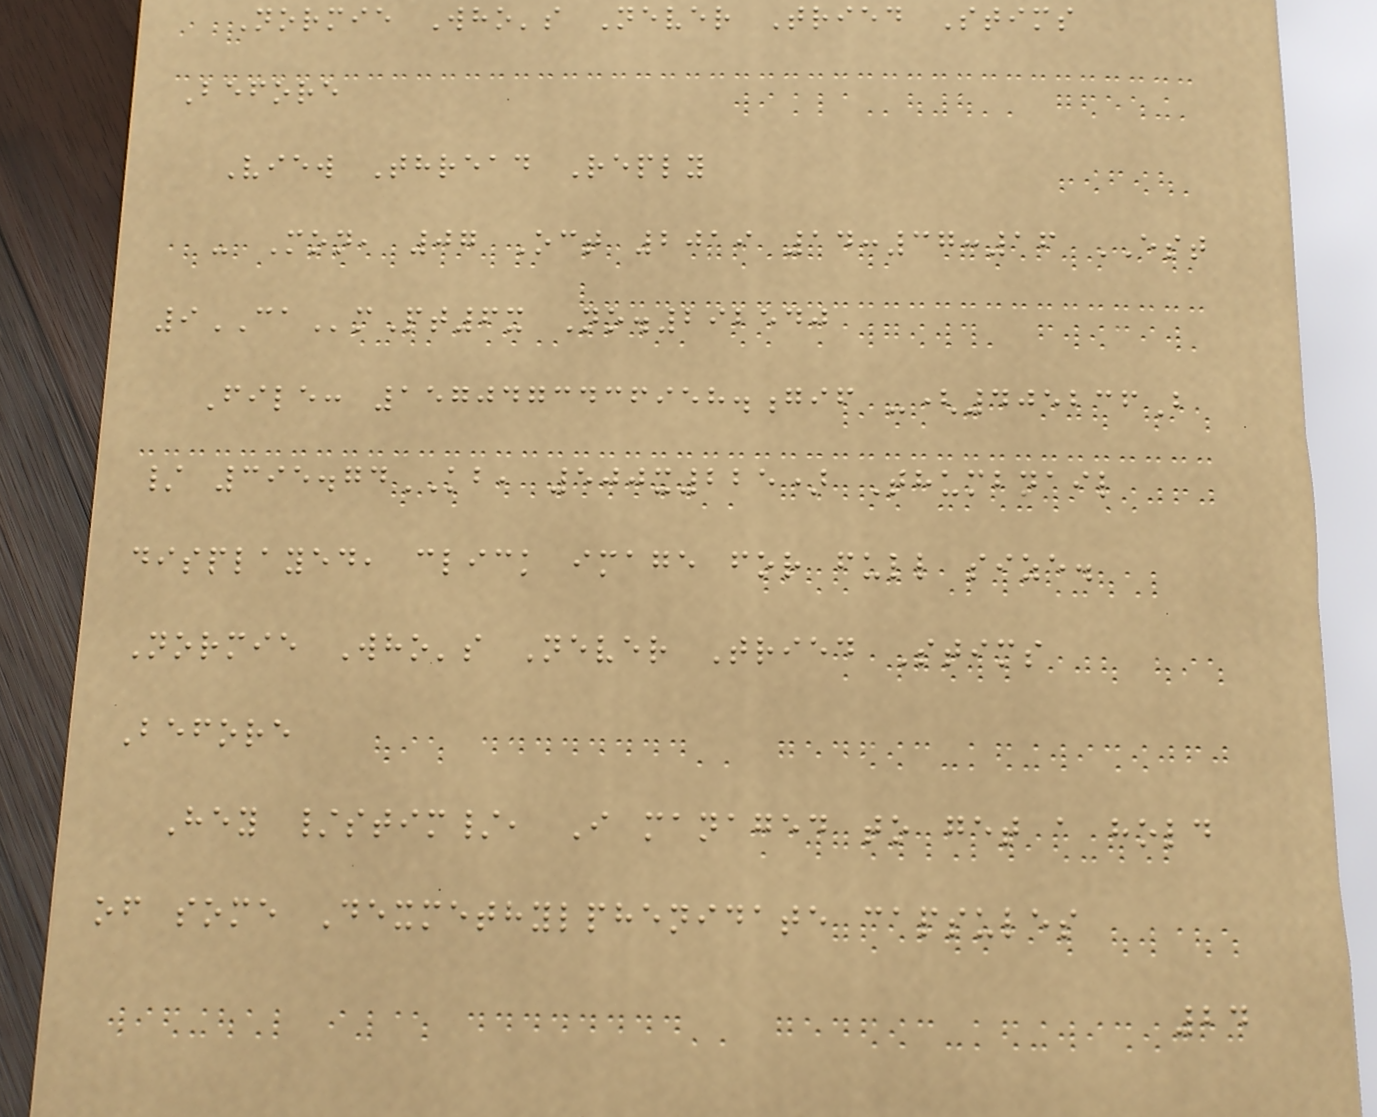Normie Who's Never Tried Stims
Before
View Thread Reply
- Mon, 07 Oct 2019 14:37:16 EST
9CAmPt6x No.292540
File: 1570473436958.gif -(405236B
/ 395.74KB, 500x225) Thumbnail
displayed, click image for full size.
Normie Who's Never Tried Stims
Before
Hey /stim/, I managed to get a hold
of some Dexmethylphenidate capsules
24
